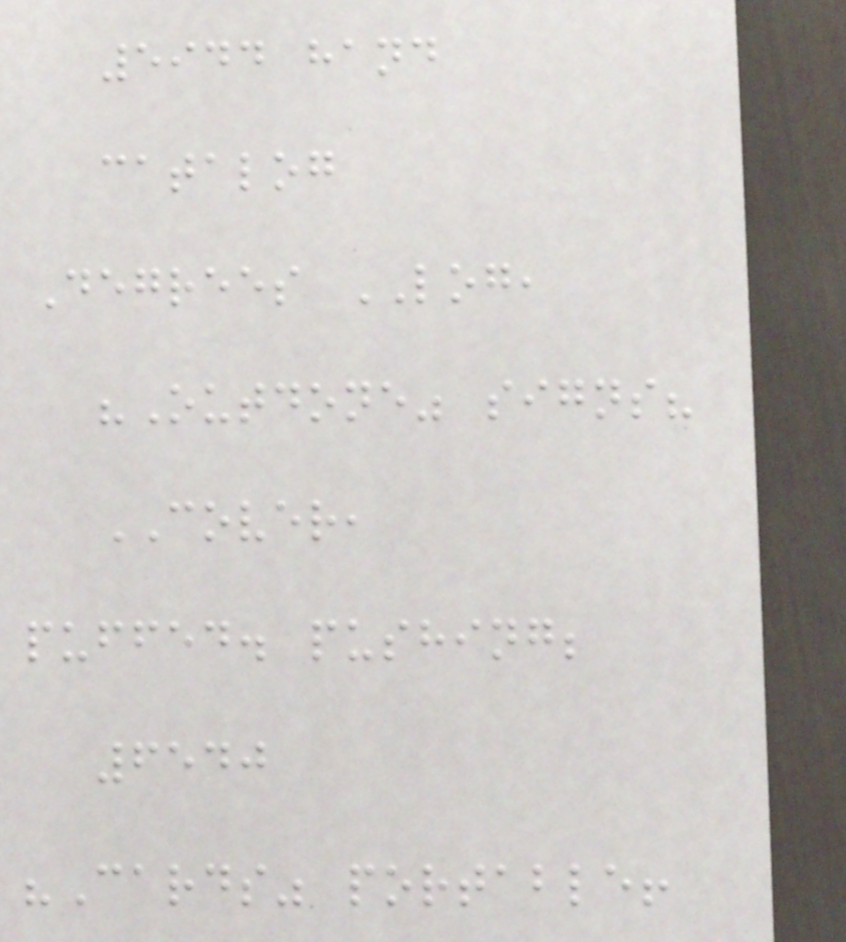5944 hand
catalog
Degrees LOG,
"Outdone" signs?
COVER,
puffed. pushing;
6540
"Cards" portable!
